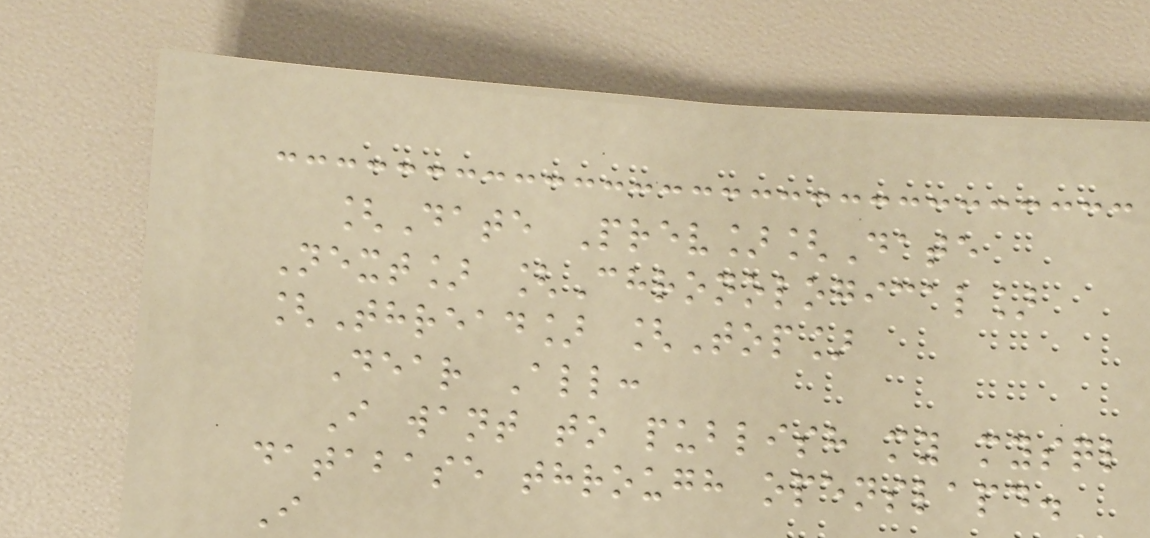[Date Prev][Date
Next] [Chronological]
[Thread] [Top]
Dear All:
I want to publish my mysql
database through openslapd.
I
